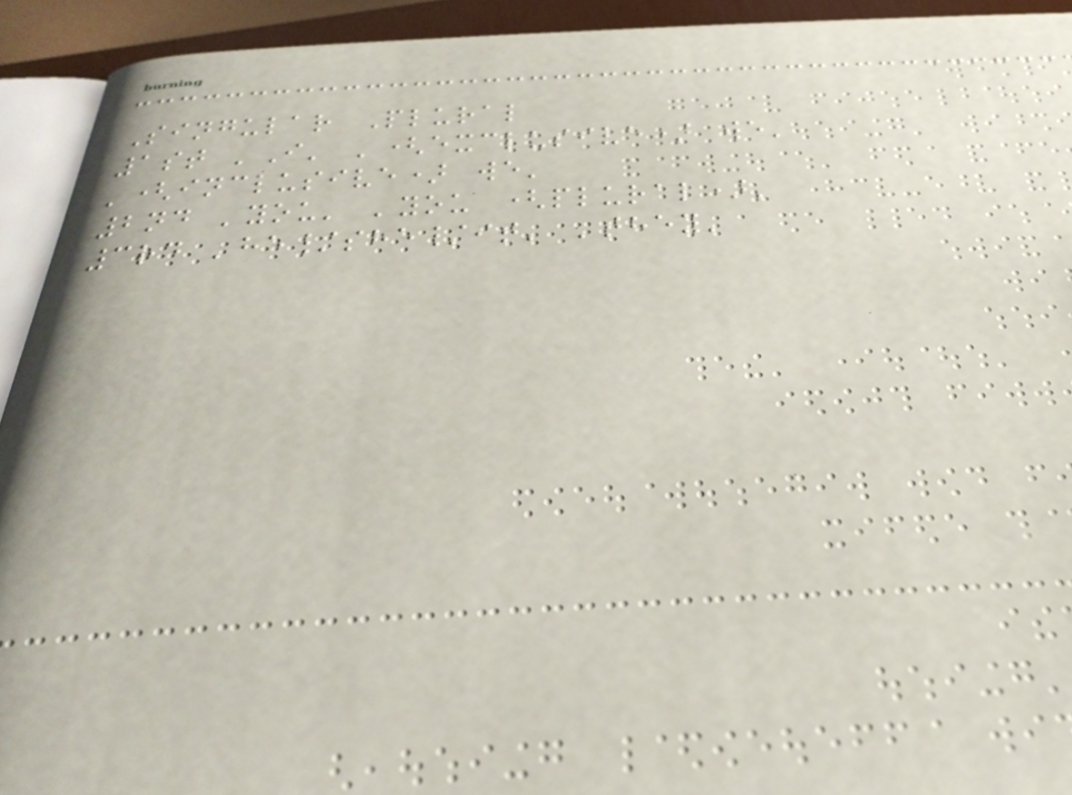Singular Plural
1st 'I' '(exclusive) we'
'(inclusive) we'
2nd 'you' 'you (plural)'
3rd 'he/she/it' 'they'
